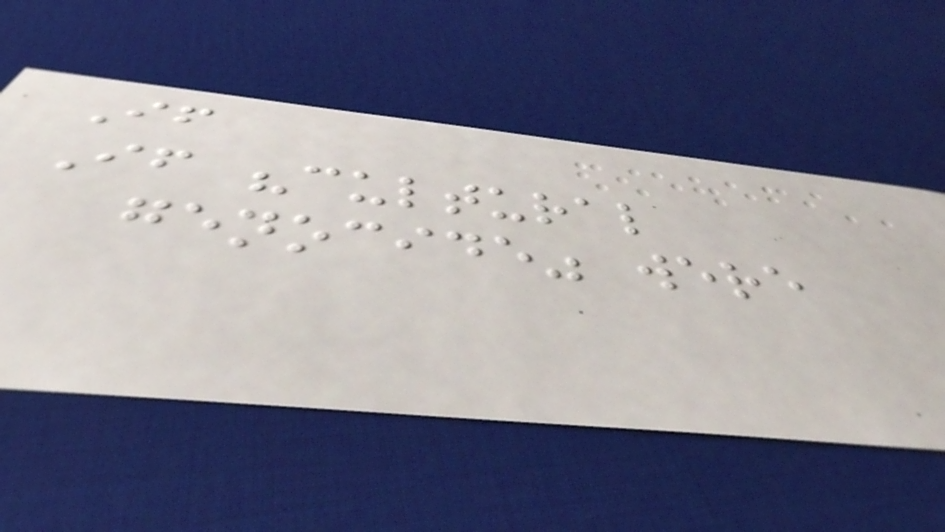If
If "cultural
genocide" were
